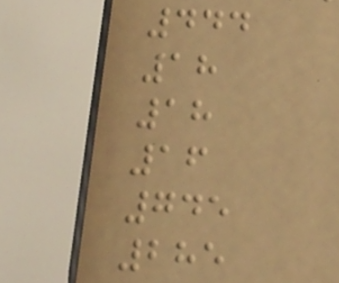444
18
18
16
745
285
